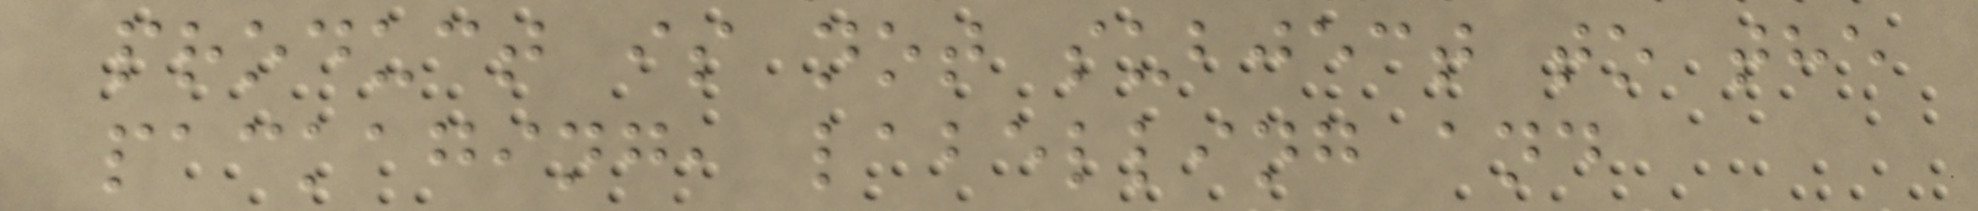product is not subject to the
packaging, labelling and
